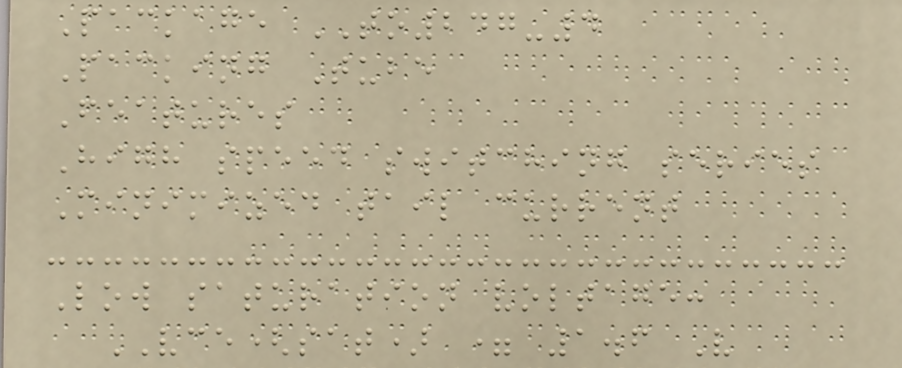Package TO247-4
Packing Tube
Features
High speed switching series
Minimized tail current
Low saturation voltage:
VCE(sat) = 1.6 V
